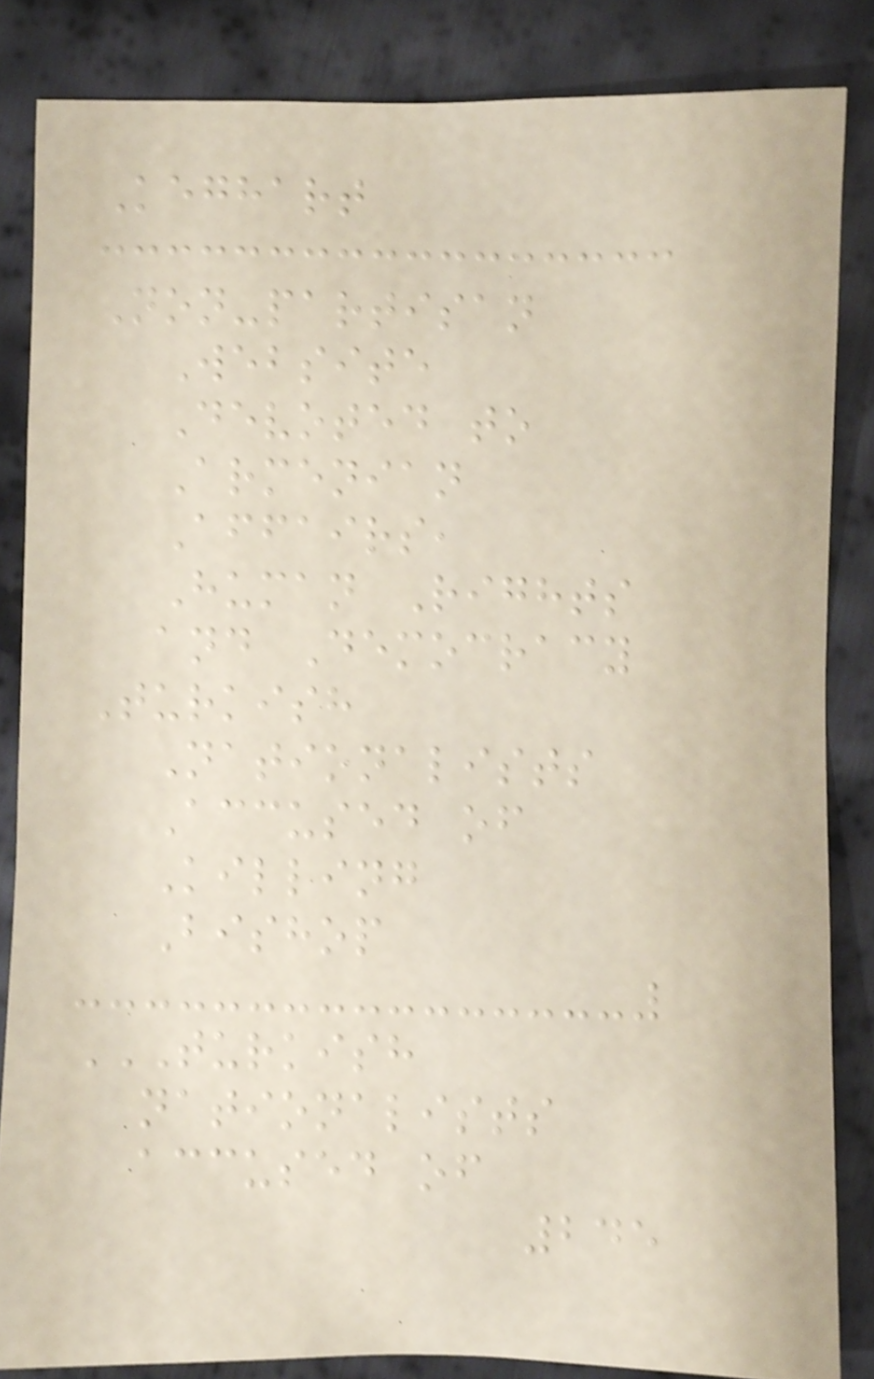Keghart
Non-partisan
Website
Devoted to
Armenian
Affairs,
Human Rights
and Democracy
Turkish
Nationalists
Accused of
Killing
Bishop
TURKISH
NATIONALISTS
ACCUSED OF
245
